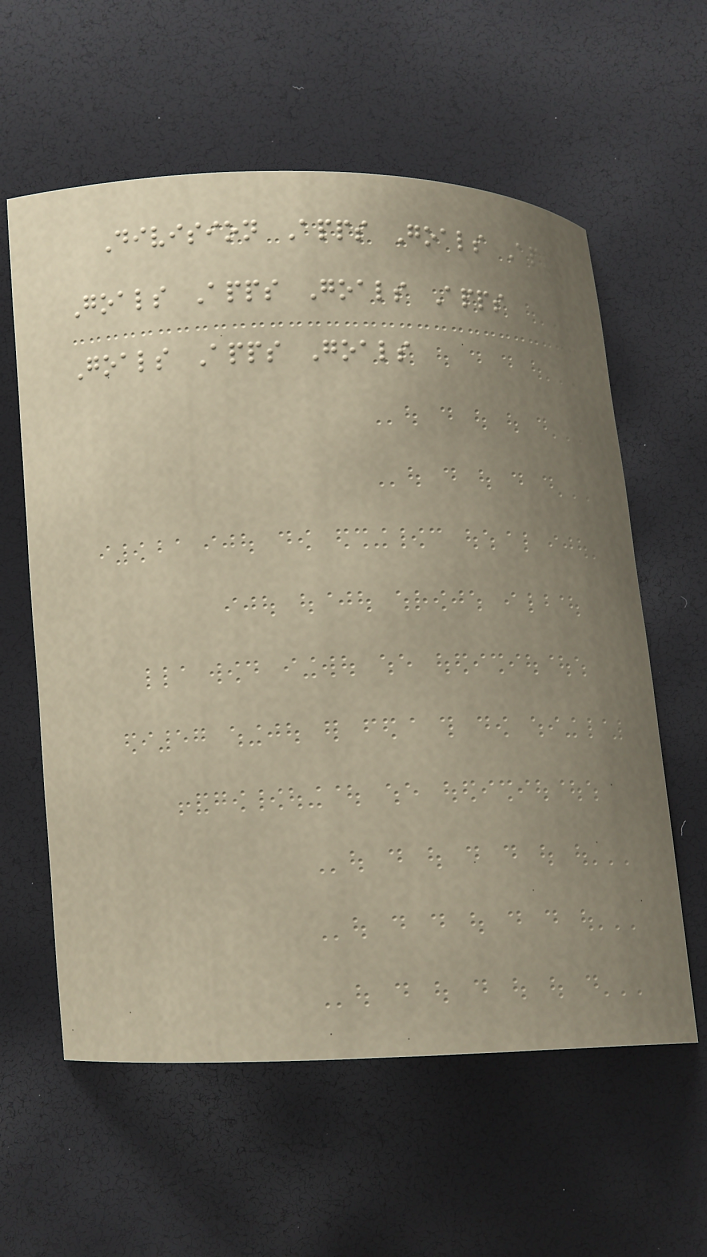Division Apps Goals Apps
Goals Apps Goals Apps
Goals Apps Goals
